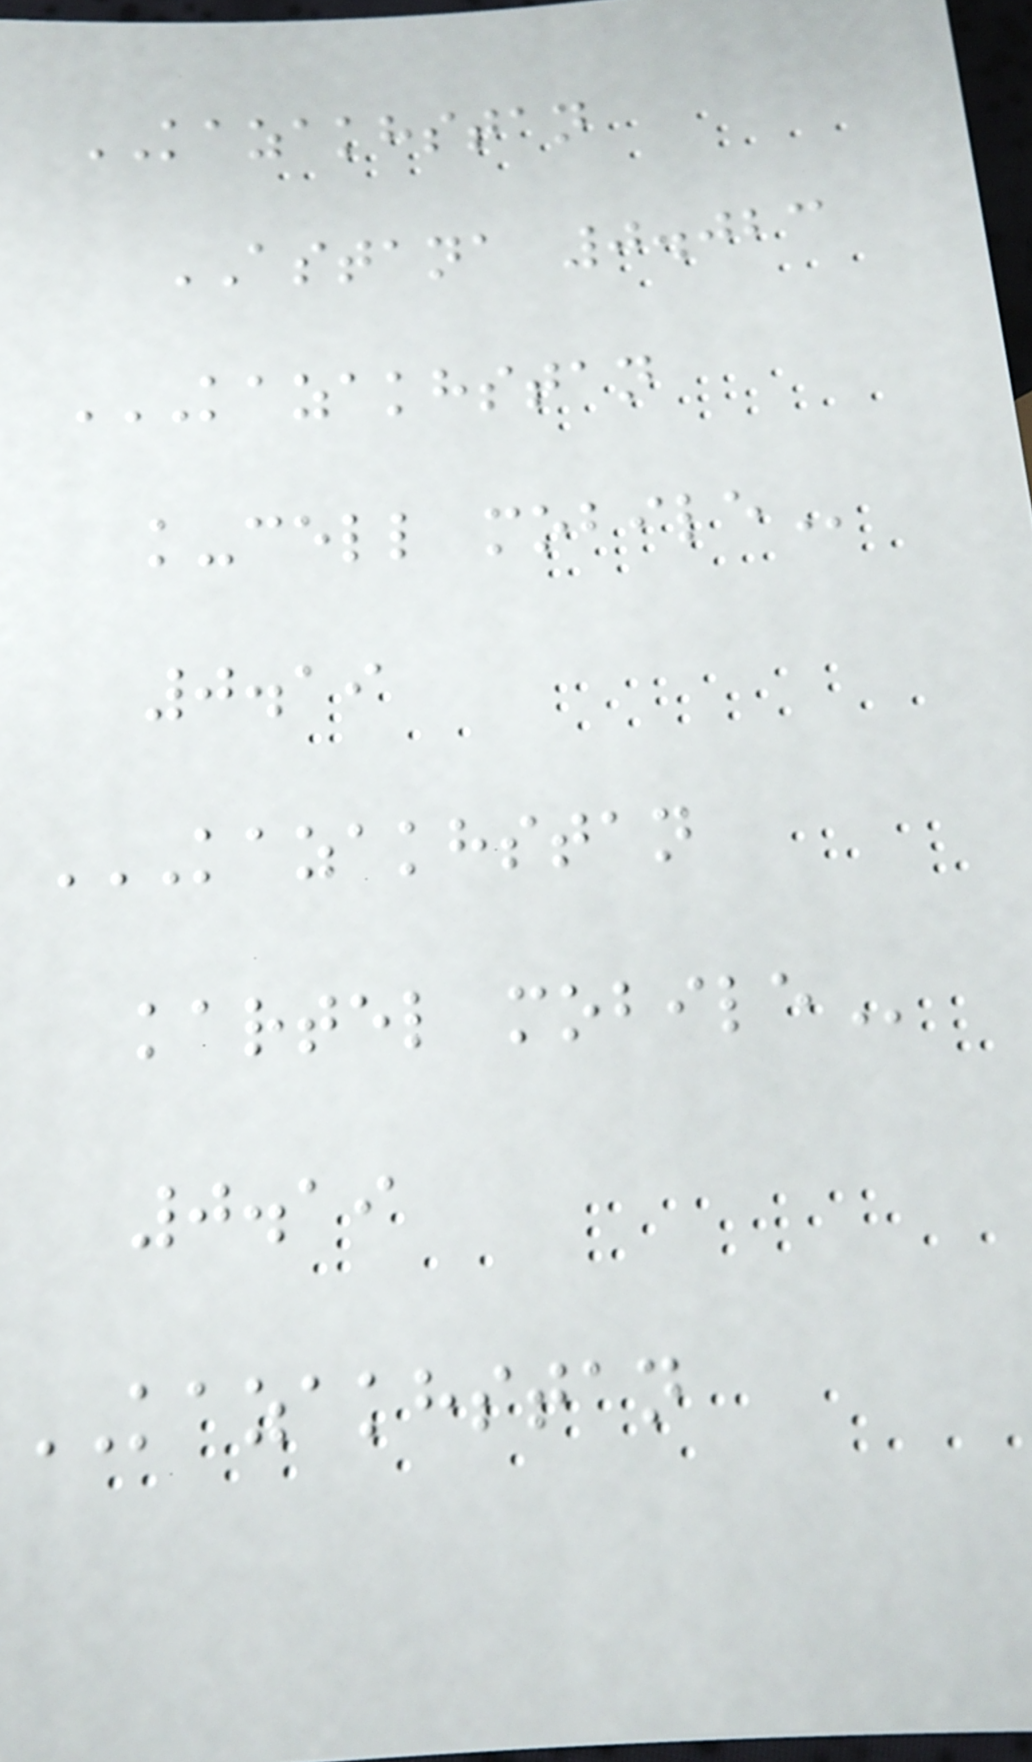KAZAKHSTAN
ASTANA 0.023
KAZAKHSTAN
K-CELL MOBILE
0.19
KAZAKHSTAN
KARTEL MOBILE
0.19
KAZAKHSTAN
